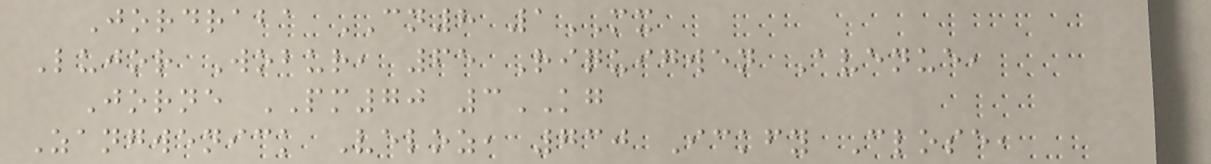Jordraba CN8 1MX
Lujor Wobur, 65 Riquigwen Avenue,
Jorne PM70 3KG
Zangwenick Veloz, 730 Ickfy Close,
